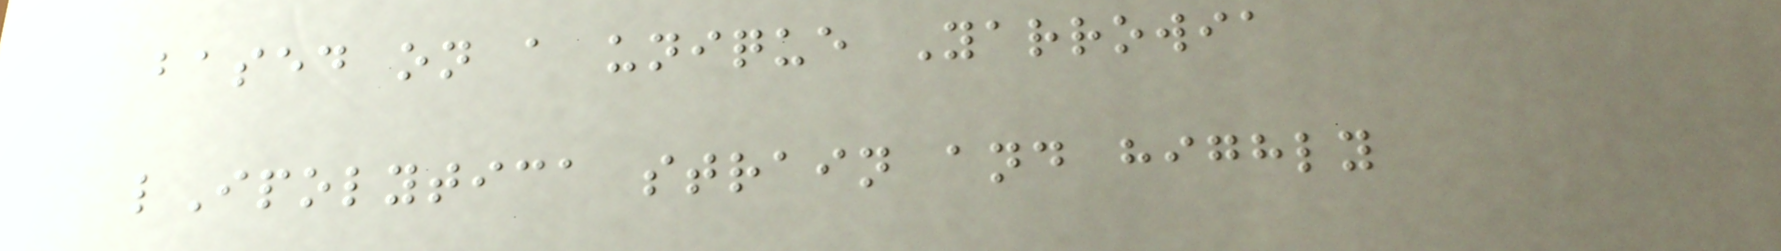based on a unique Yarrowia
lIpolytica strain and highly
